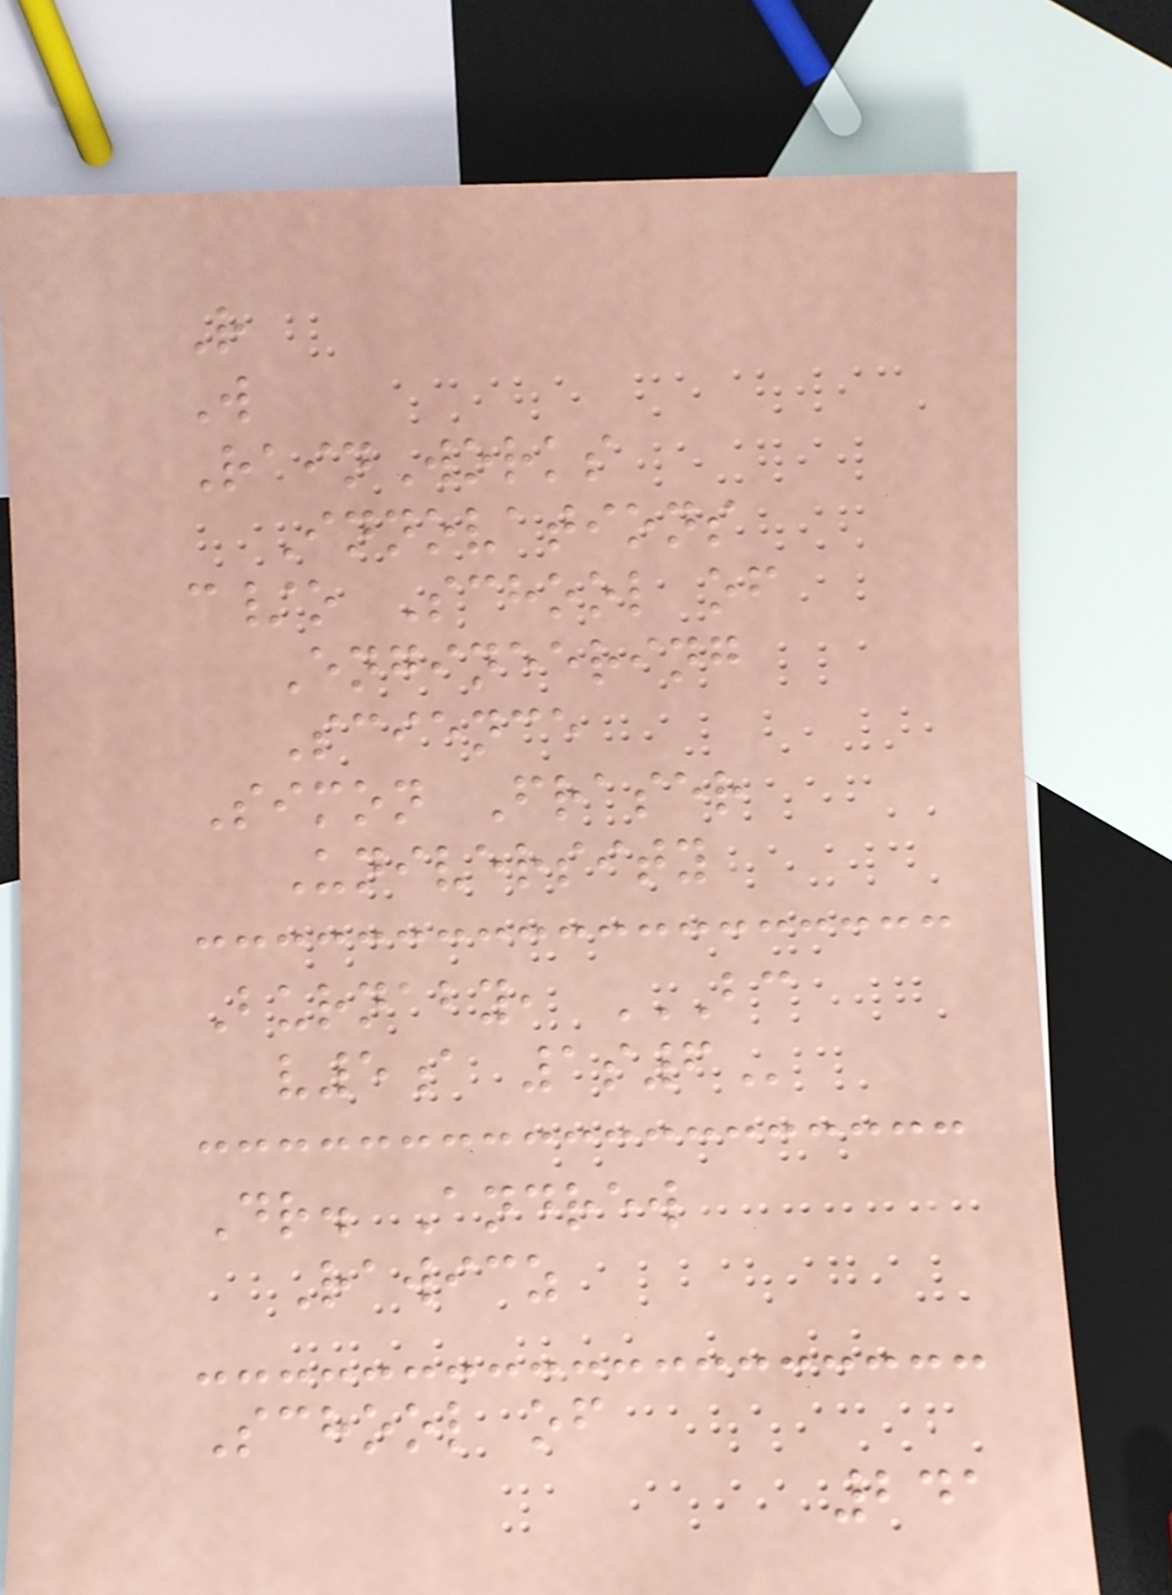R
W
RainWorks
Innovations
c/o School of
Engineering
Science
Simon Fraser
University
Burnaby, BC
V5A 1S6
Dr. Andrew
Rawicz
School of
241
